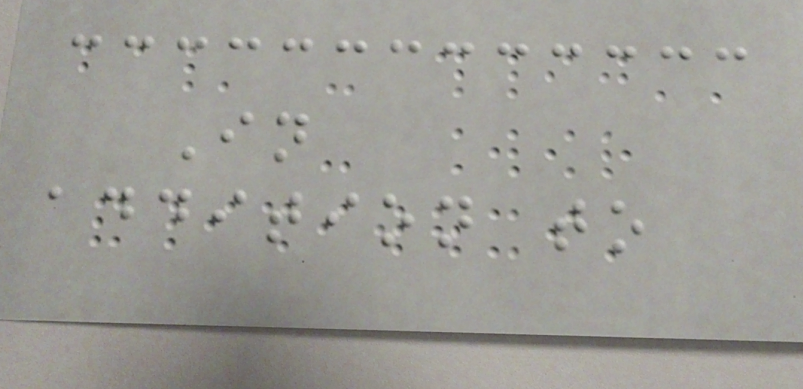In
addition to
